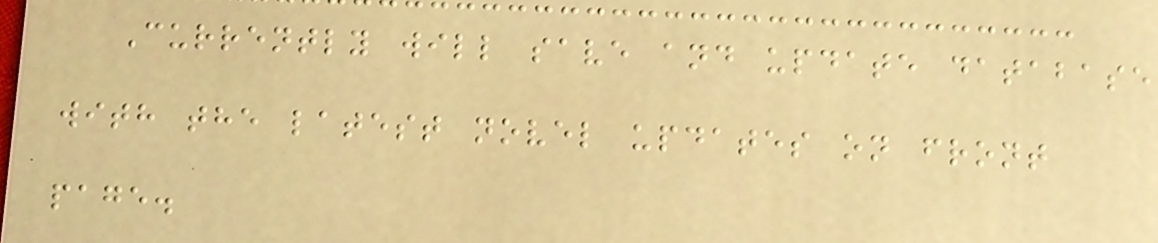Currently will save and update database
with the latest novel updates on front
page.
